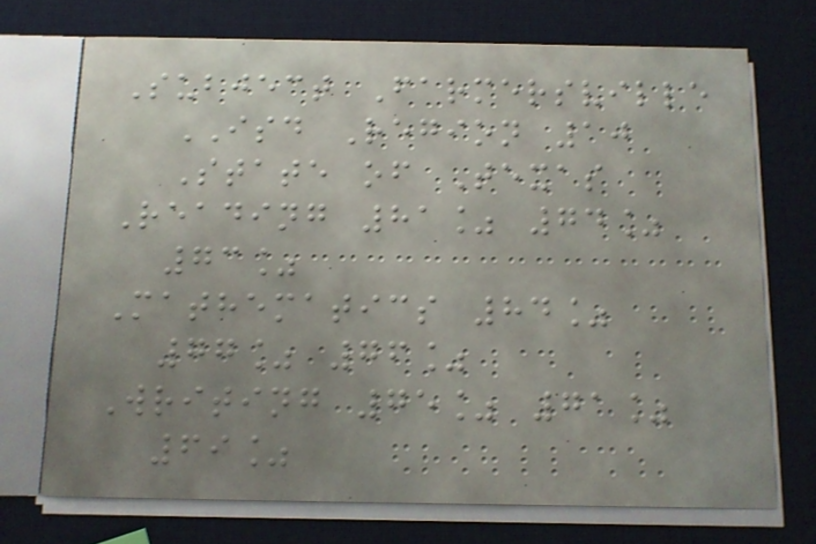Subject Farmersville
ISD Region 10
State of Texas
Reading 81% 74%
73%
Mathematics 84%
77% 76%
Writing 75% 71%
69%
